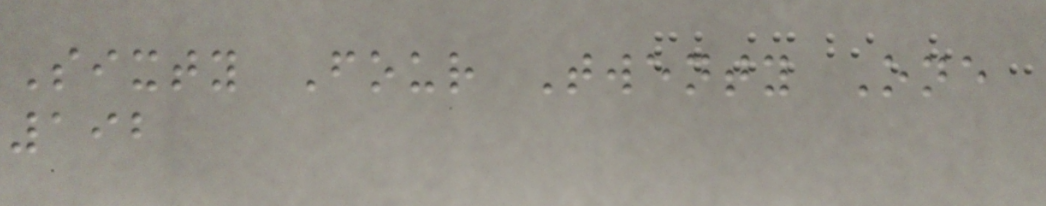Sixty Four Twenty One
192
